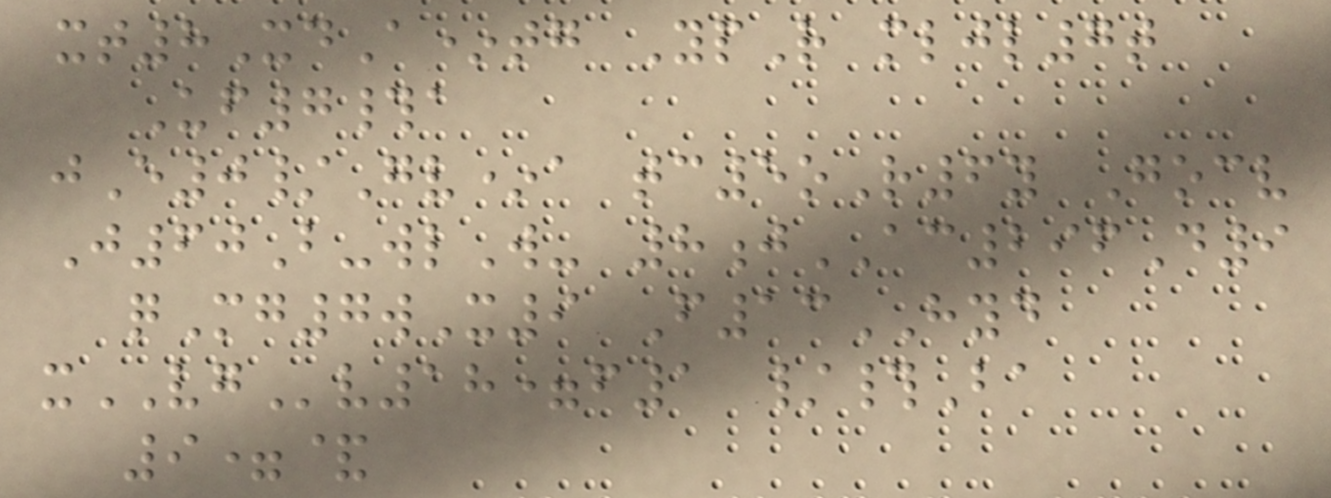xt8XdA*tg YpR mljl7t
Uf7#a
jE0/Gv*a tc5oR6y Gocv
J60B-wlW- 8jAC296D9
qMg7wX9 F13HYD
xVGv18=f1 /#Ba
9=&
